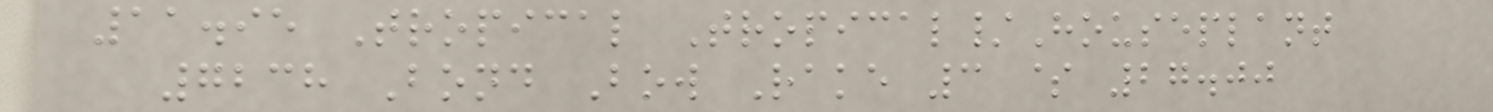11.95 Tropical Tropical/Houseplant
7238 Bond Bow Rake 3 $ 27.00
